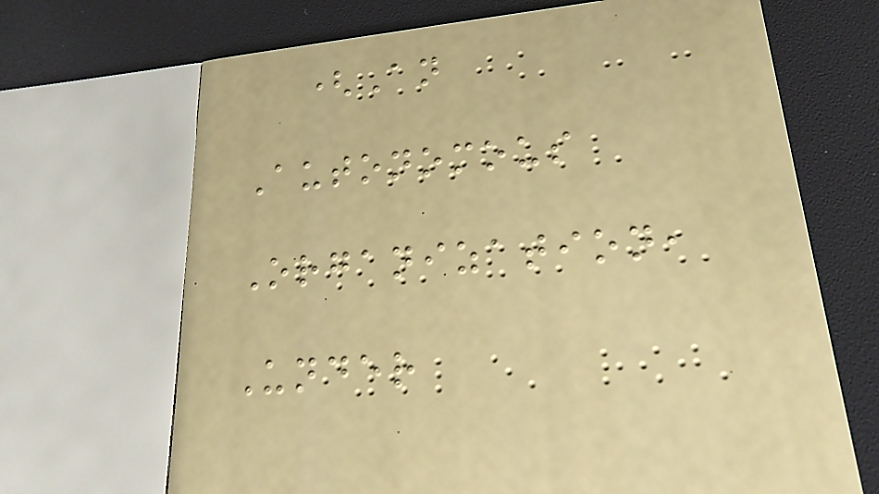(An
Autonomous
Organization,
Under
